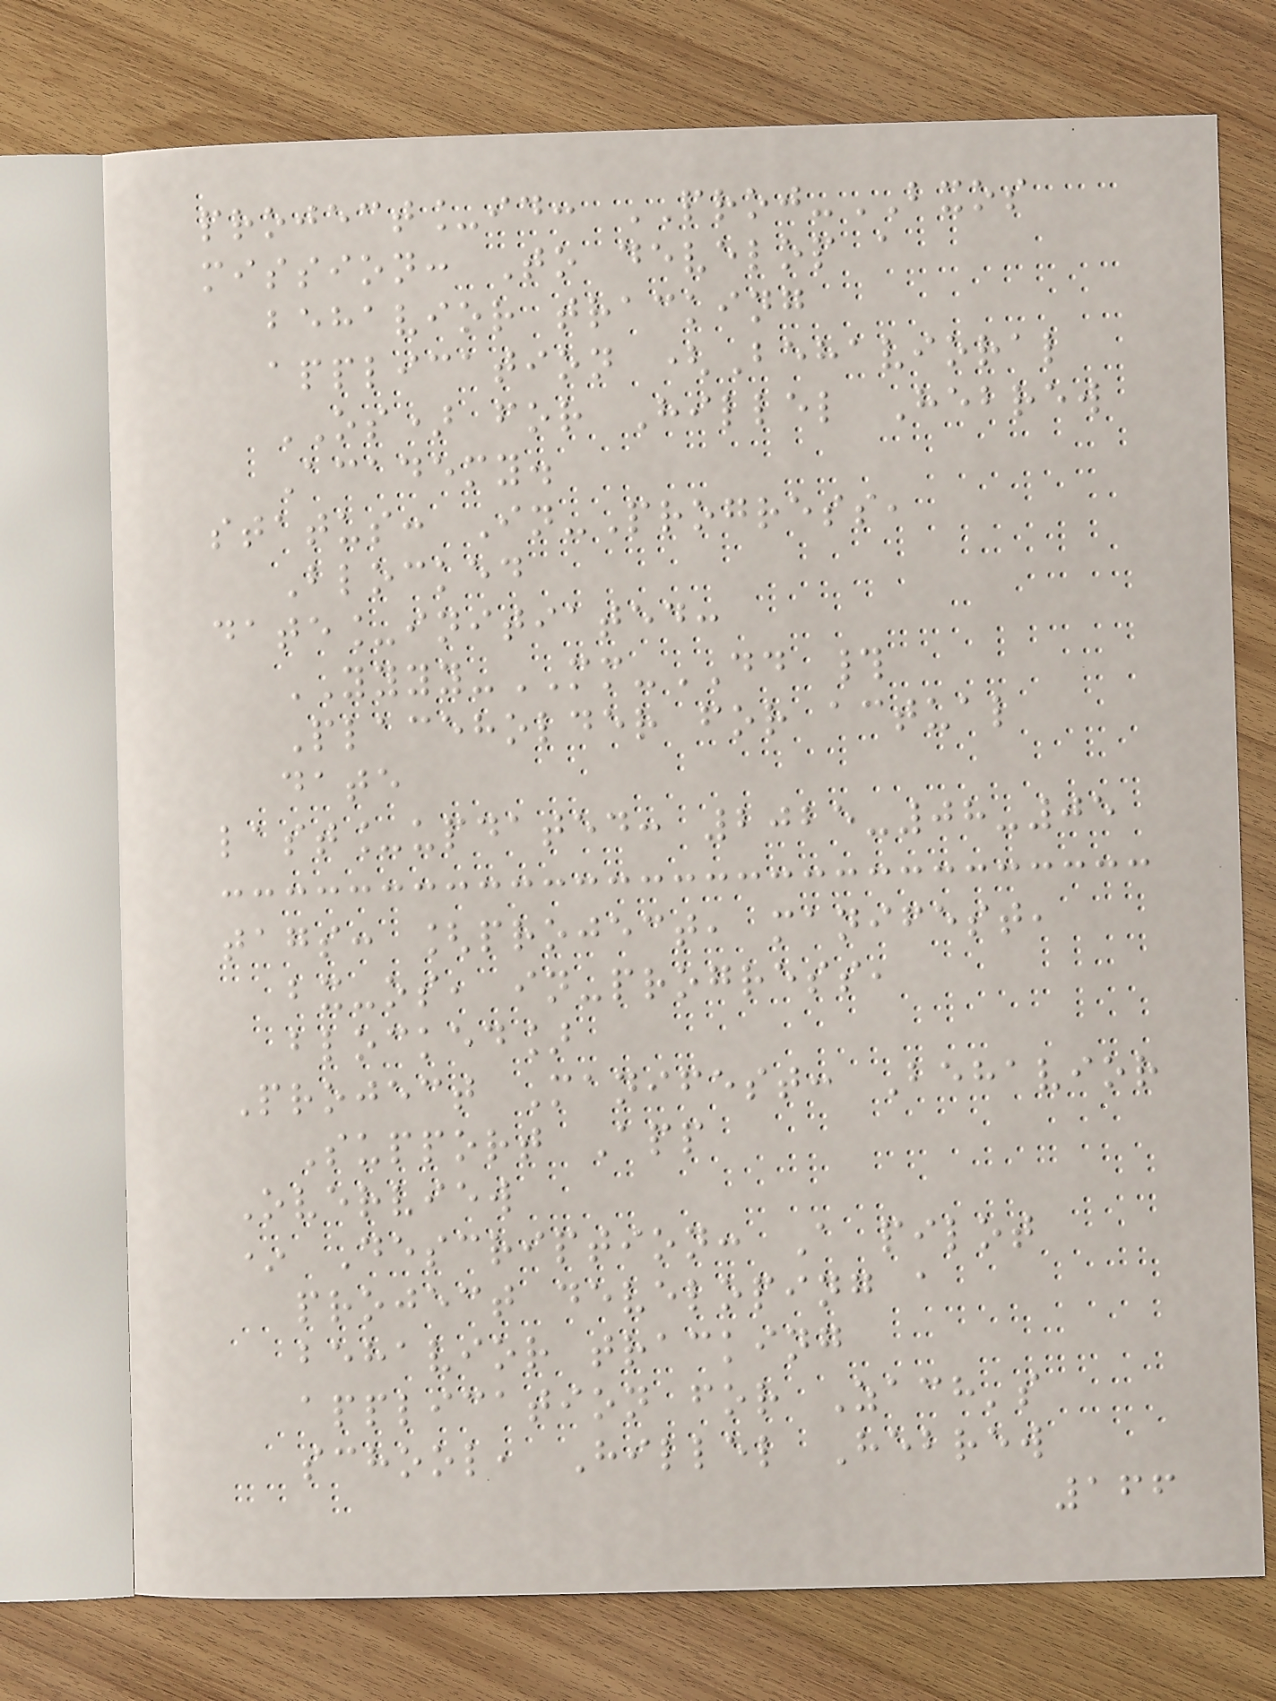project_id: PROJ-BXOS
mission: To develop a
behavior tracking
application (Behavioral
OS) for Hillel Hebrew
Academy.
status: In-Progress,
Blocked
date_initiated:
YYYY-MM-DD #
Placeholder for actual
date
last_updated: 2025-08-05
tags: [project, manifest,
bx-os, in-progress,
blocked]
Project Manifest: Behavior
Support App
Overview
* Description: A pilot
project developing a
behavior tracking
application for Zach's
school, Hillel Hebrew
166
